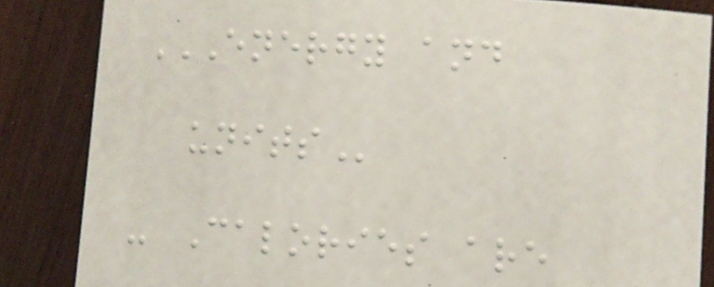ENERGY AND
UNITS
- Calories are
